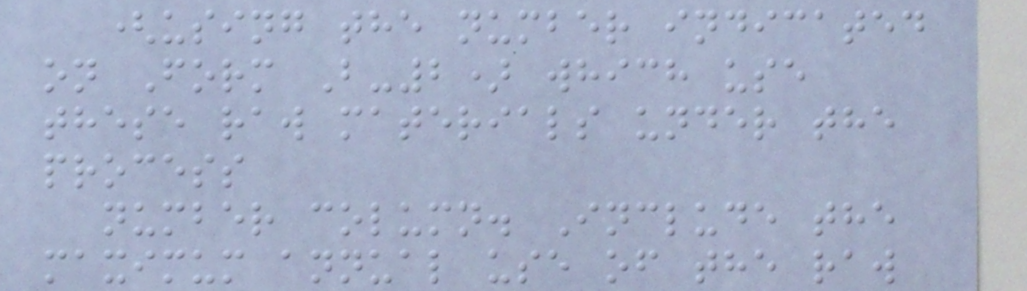(using the number indicated
on Form B-2) which use
these raw materials under the
process
number column. Include the
maximum annual use of the raw
